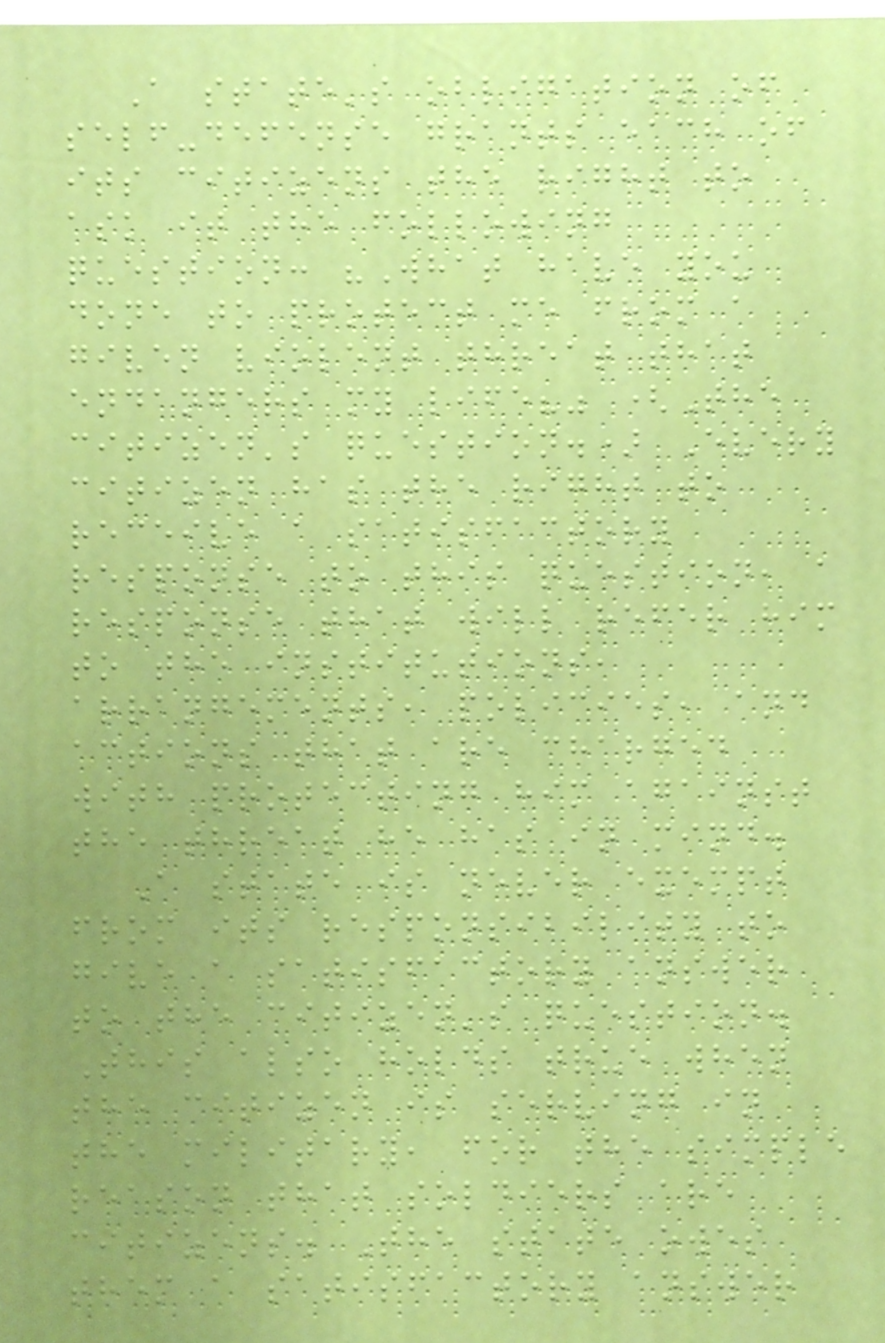A state's obligation of
self-defense grants each of
its citizens the right to
ask it the following
question: "What have you
done to protect me from a
given violent threat that
endangers my life?" (The
citizen's question.) Every
citizen has the right to
receive a satisfactory
response to this question, a
response that will refer him
to the institutions,
arrangements, policies, and
actions that are charged
with protecting him against
the threat he has in mind.
A state is never exempt
from its responsibility to
give a satisfactory answer
to the citizen's question.
This also holds true when
the citizen is serving in
the military, for the simple
reason that soldiers are
citizens. The state owes
them a satisfactory answer
